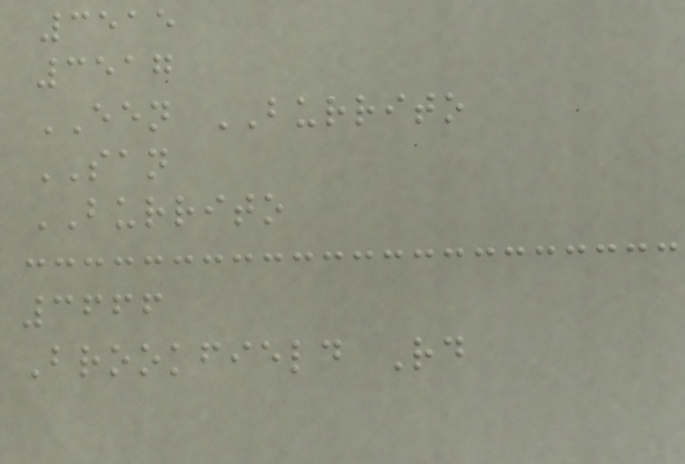3515
3517
EEN BURRITO
SAN
BURRITO
3666
Brookfield Rd
